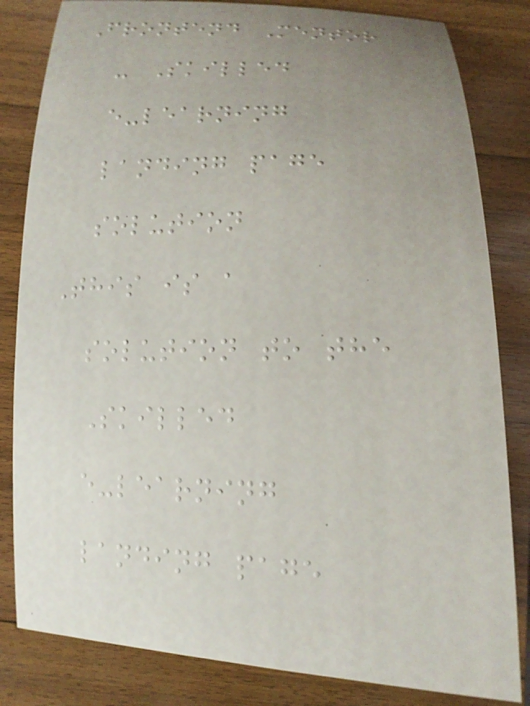Frontend Mentor
- Skilled
e-learning
landing page
solution
This is a
solution to the
Skilled
e-learning
landing page
